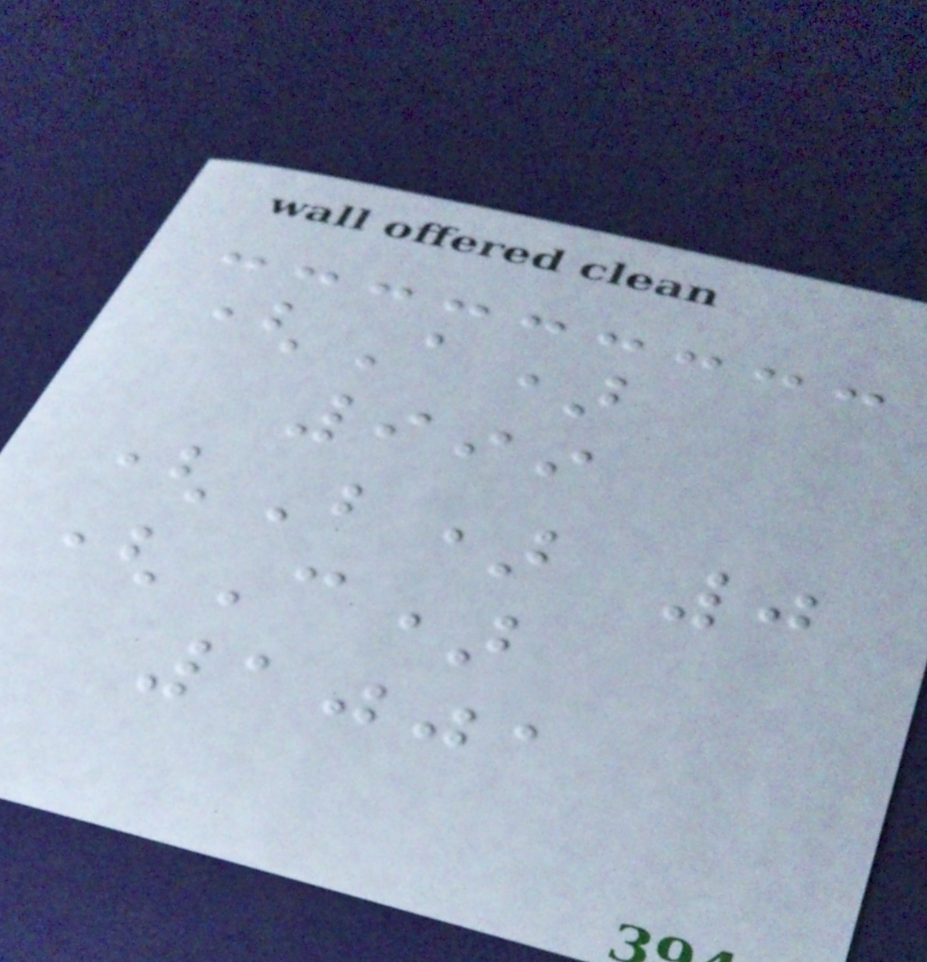(A)
999
(B) 0
(C)
1001
